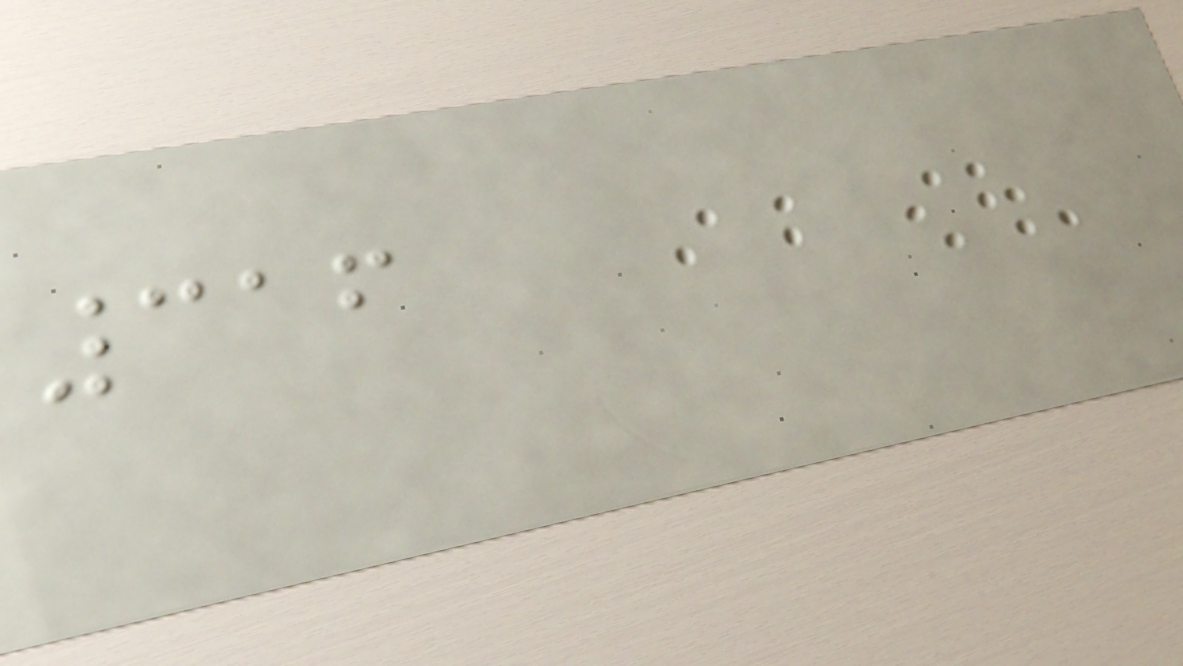316
